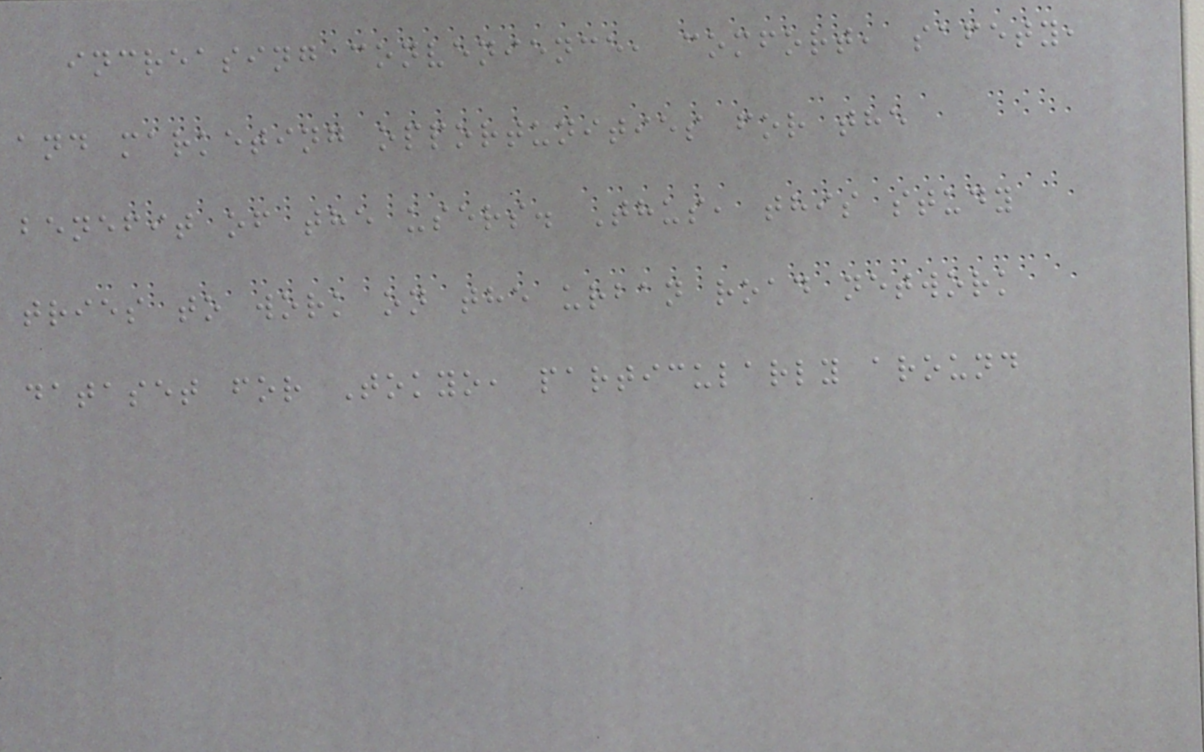increasing convenience, comfort, safety,
and marketing opportunities for the
benefit of the users. Thus, this study
tries to work on the urban road network
dataset for Tokyo, particularly around
